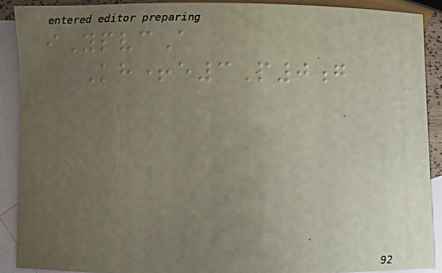iYpvcA
Kh+e3P0g
